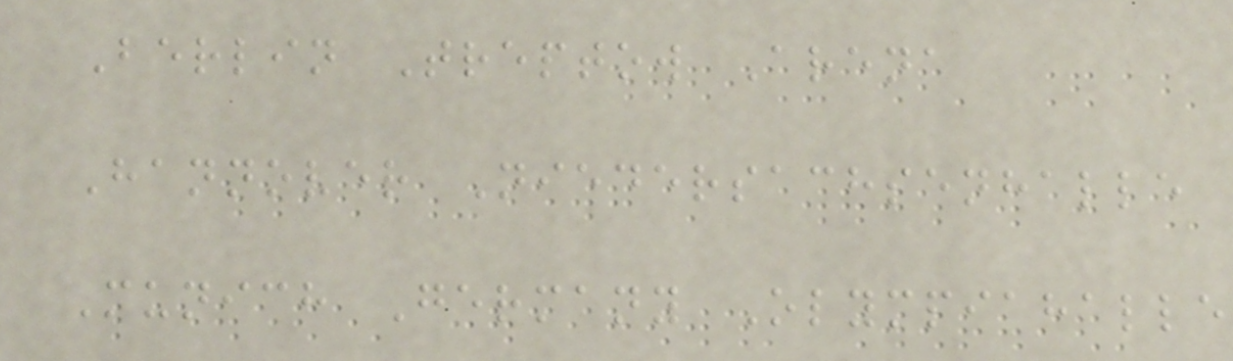Berlin Treptow Arena
Hannover Niedersachsenhalle
Munich Germany Olympiahalle
